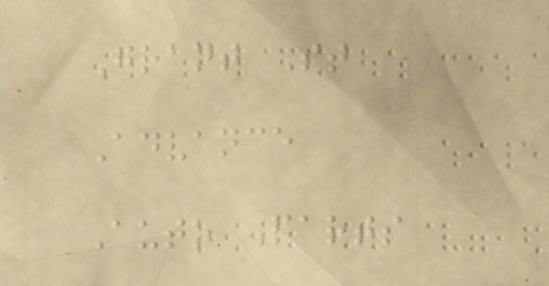Grant St
Advance
Auto Parts
